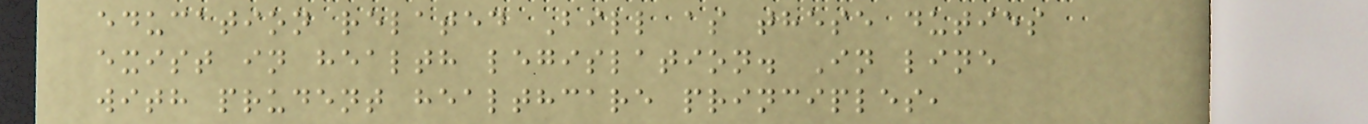education related Bill as these duties
exist in health legislation. In line
with prudent healthcare principles,
